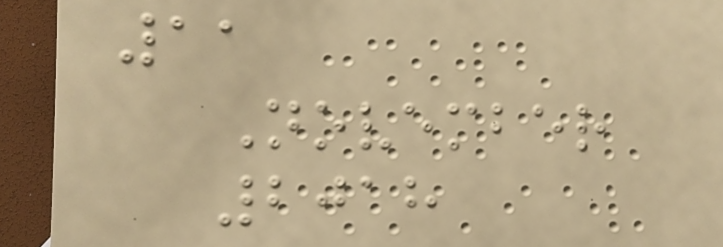11
November
2018
